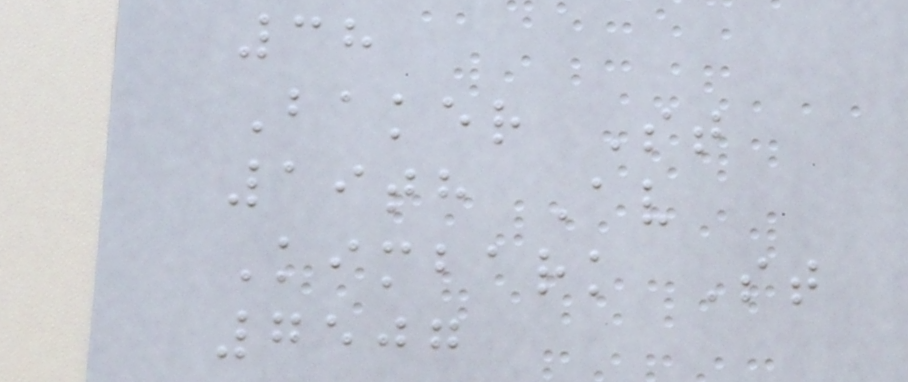38
Baker St
19th Av
Kimbark St
7507
